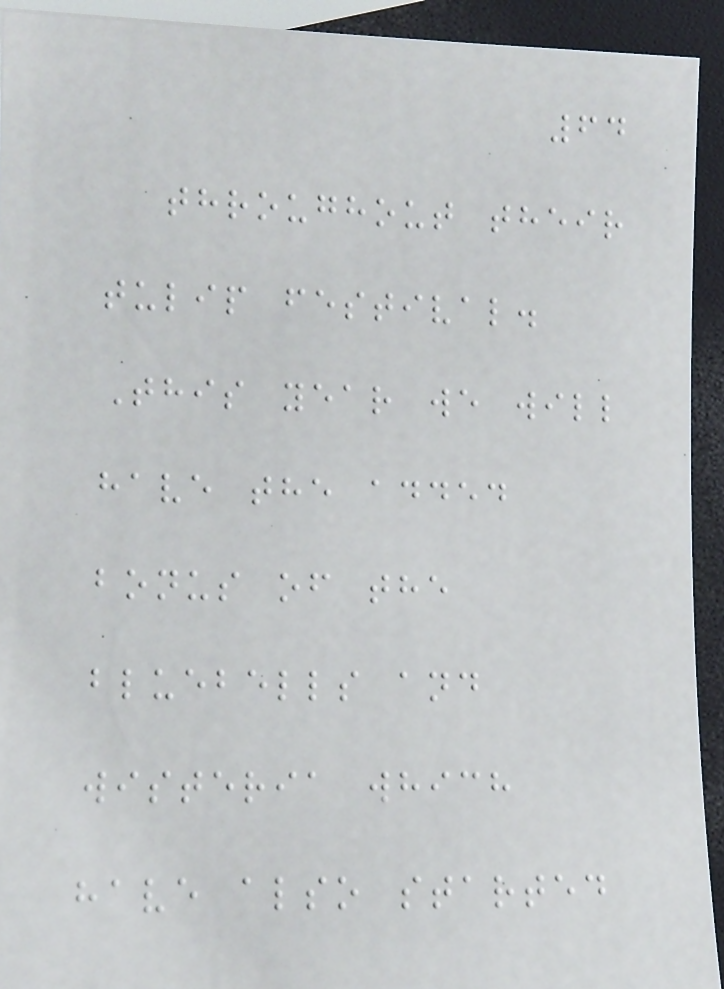64
throughout their
tulip festival.
This year we will
have the added
bonus of the
bluebells and
wisteria which
have also started
